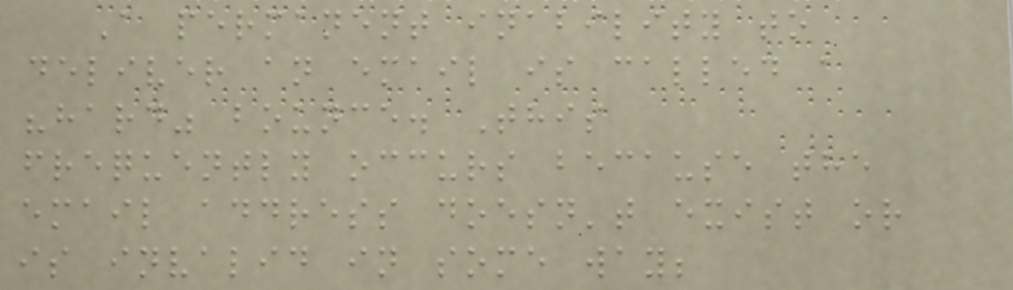A permanent inability to
deliver an email is called a
"hard" bounce. This
frequently occurs because the
email address doesn't exist or
is invalid in some way;
